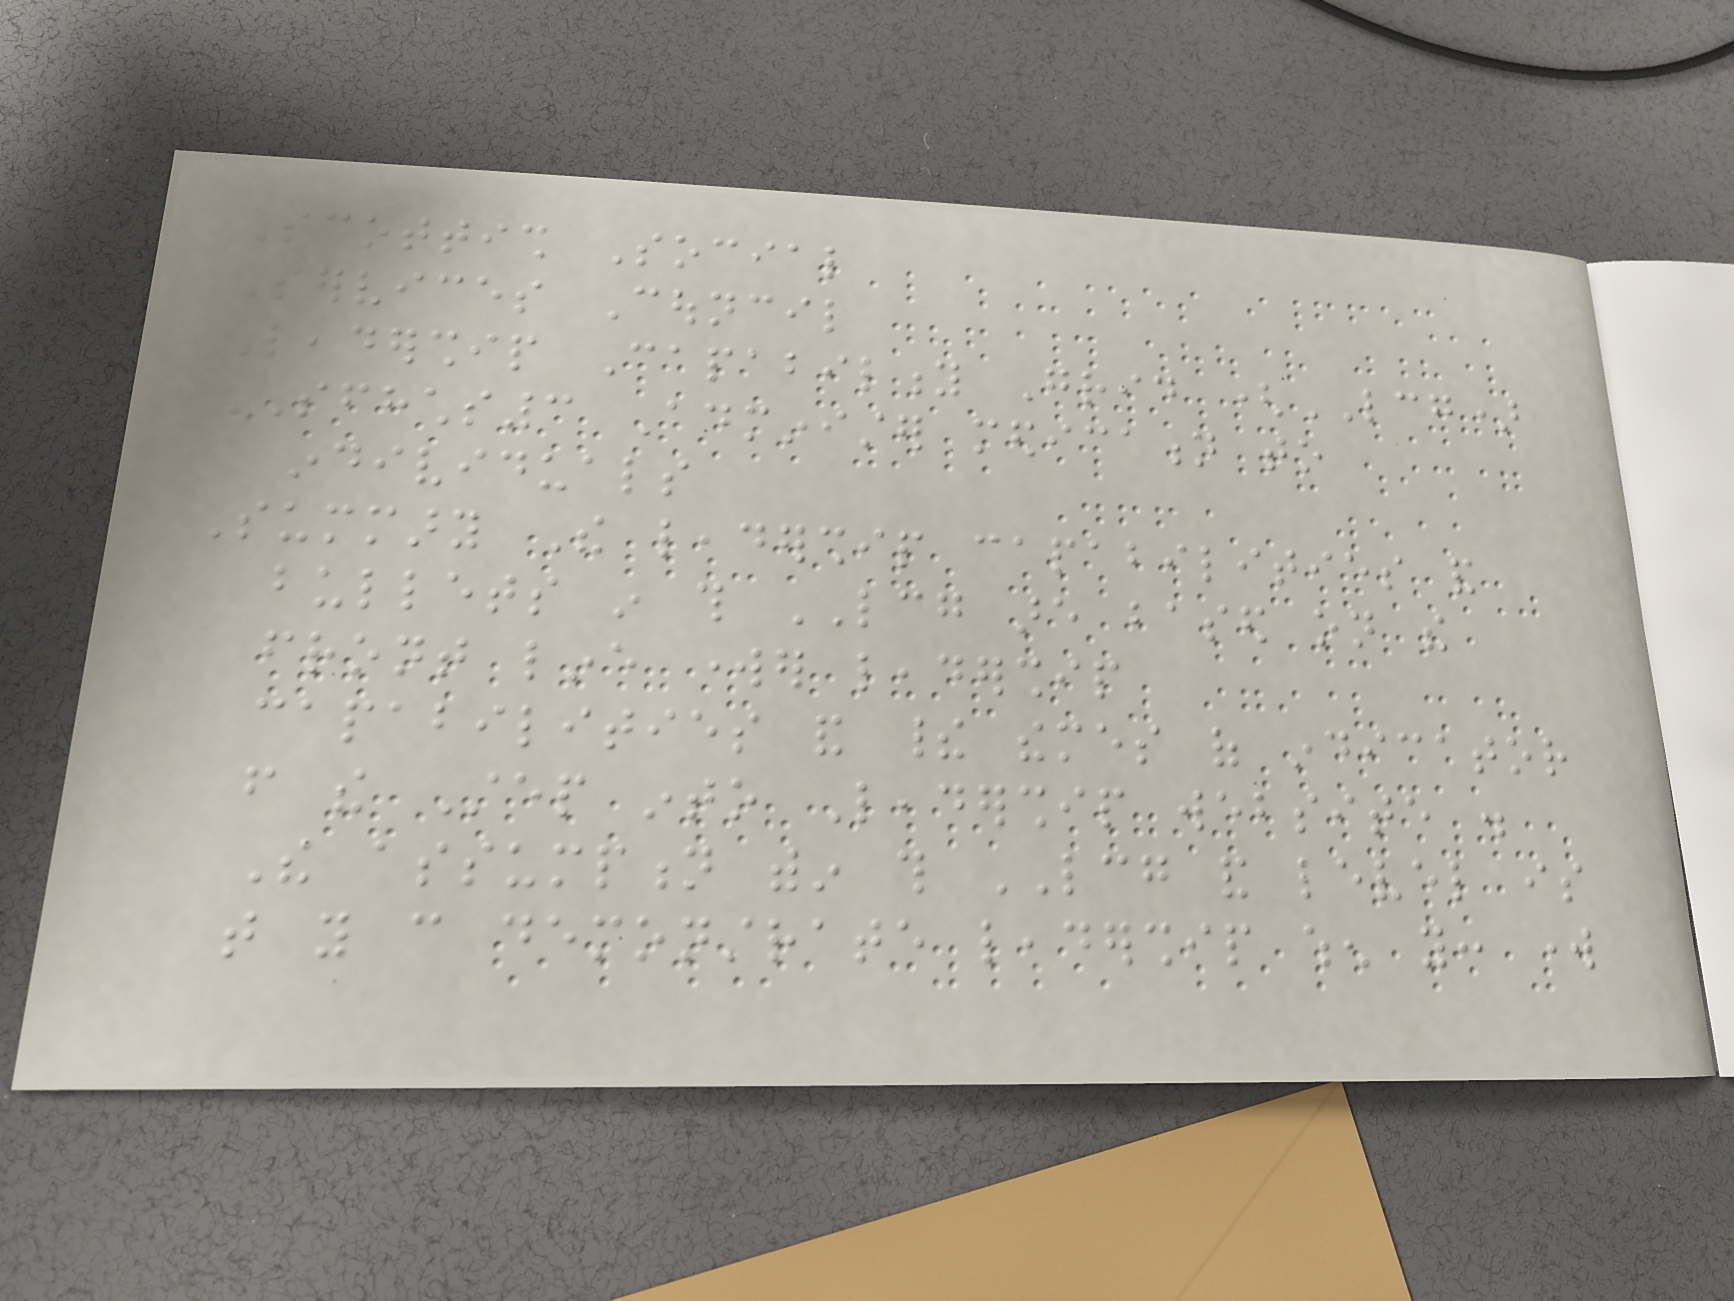Scottish Social
Services Council
Leadership Capability Grid (LCG)
SFHCHS3 Administer medication to
individuals
Summary The leadership capabilities and
bullets in this LCG are based on the
front line worker leadership
capabilities and their themes of indicator
from the Step into Leadership website .
The assumption within this LCG and level is
that you can demonstrate leadership when you: work
